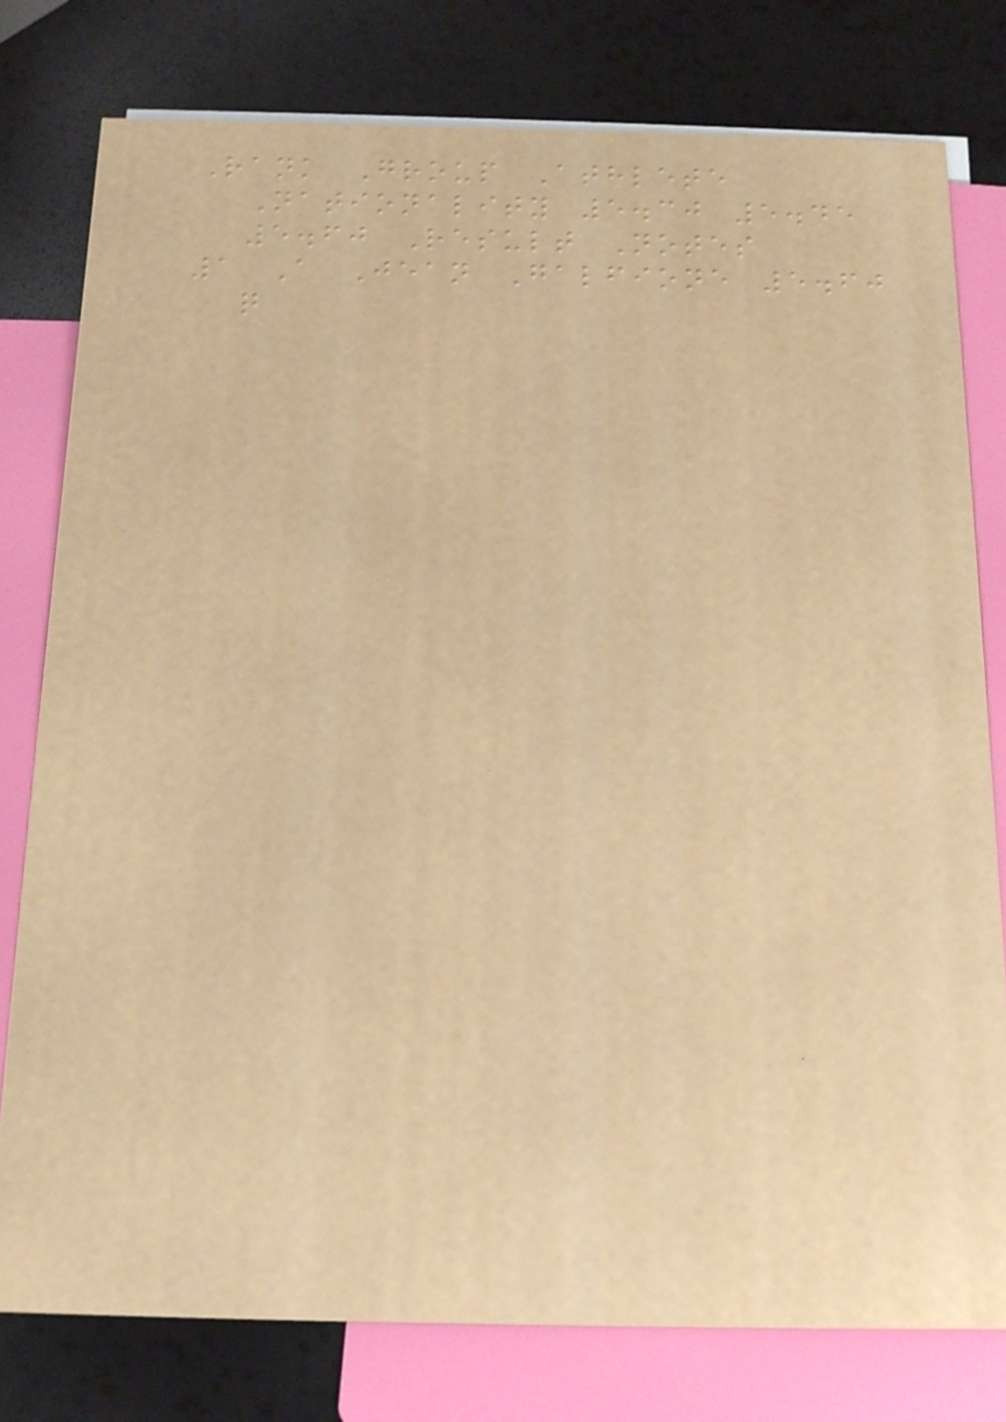Rank Group Athlete
Nationality 5.30 5.45
5.60 Result Notes
1 A Jean Galfione 5.60
q
